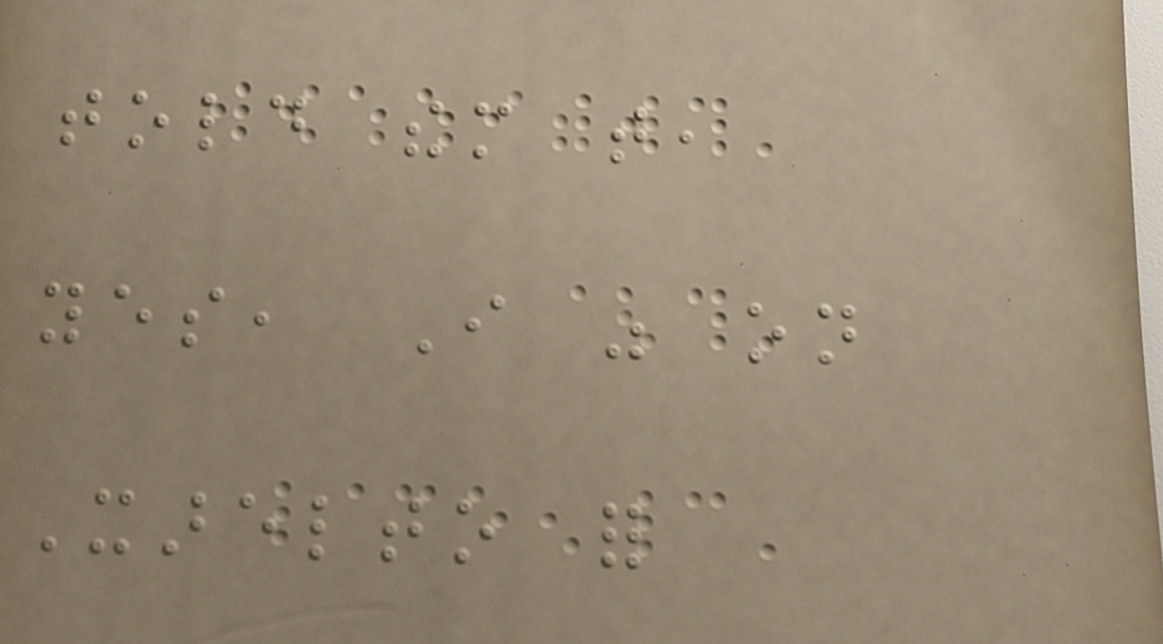told them that,
yes, I was on
Xarelto for
